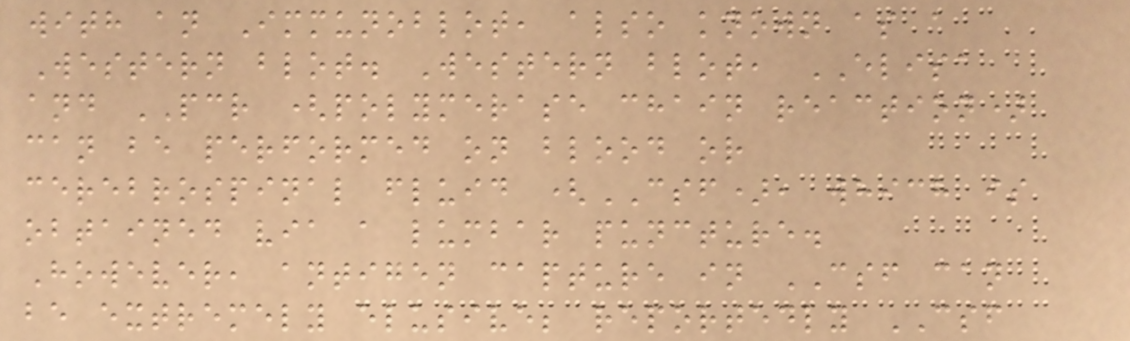with an Immunoblot, also known as a
Western blot. Western blot, ELISA
and PCR (polymerase chain reaction)
can be performed on blood or
cerebrospinal fluid (CSF), which is
obtained via a lumbar puncture.
However, antigen capture in CSF can
be extremely elusive; reportedly CSF
